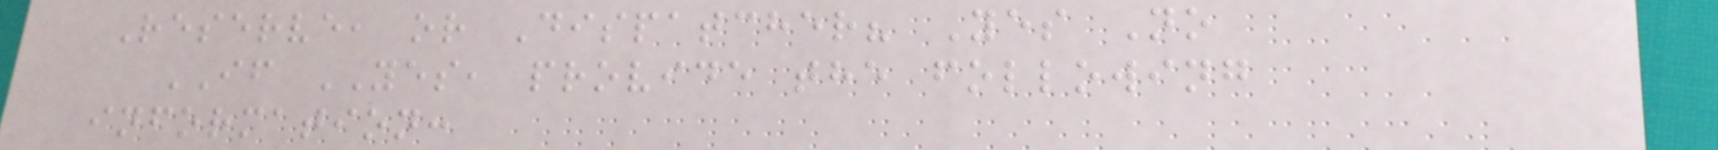Reserve, or Dispatcher? Yes No
IF YES, provide the following
information:
